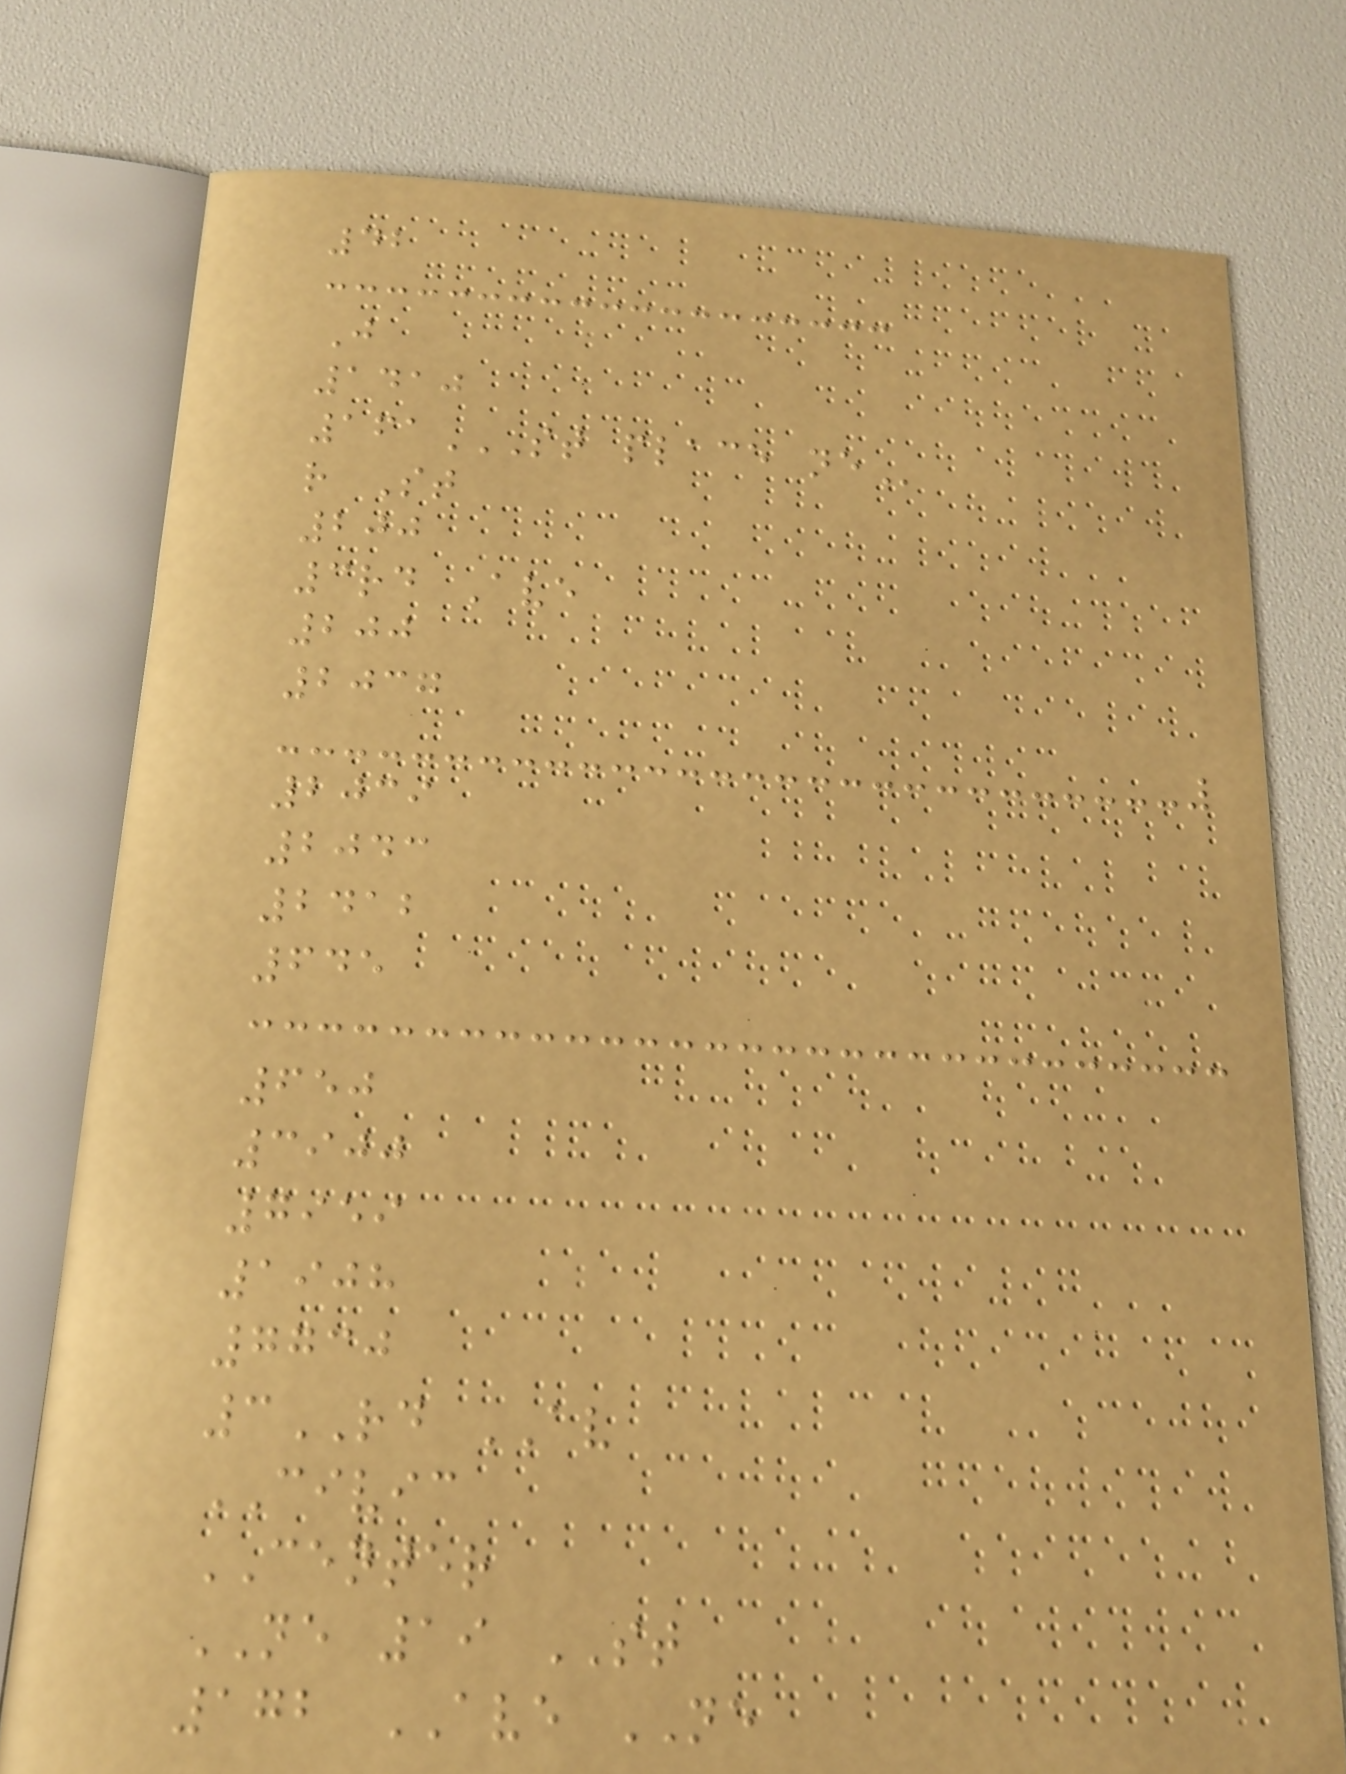42
J
1410
161ST PLACE NE
r St
200
3rd Ave
200
2037
2039
2043
2412
645
650
3900
7959
1908
7730
3RD AV
CIVIC
CENTER
NE 19 ST
172 AVE NE
